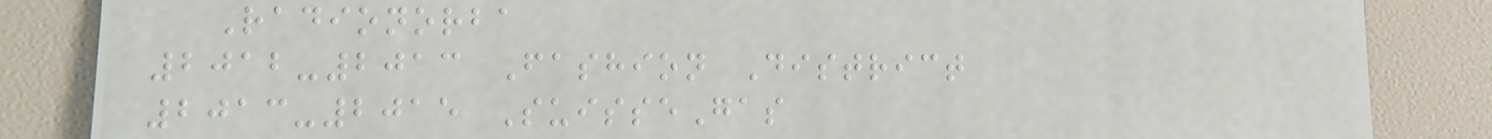Radionorba
2012-2013 Fashion District
2013-2015 SuisseGas
